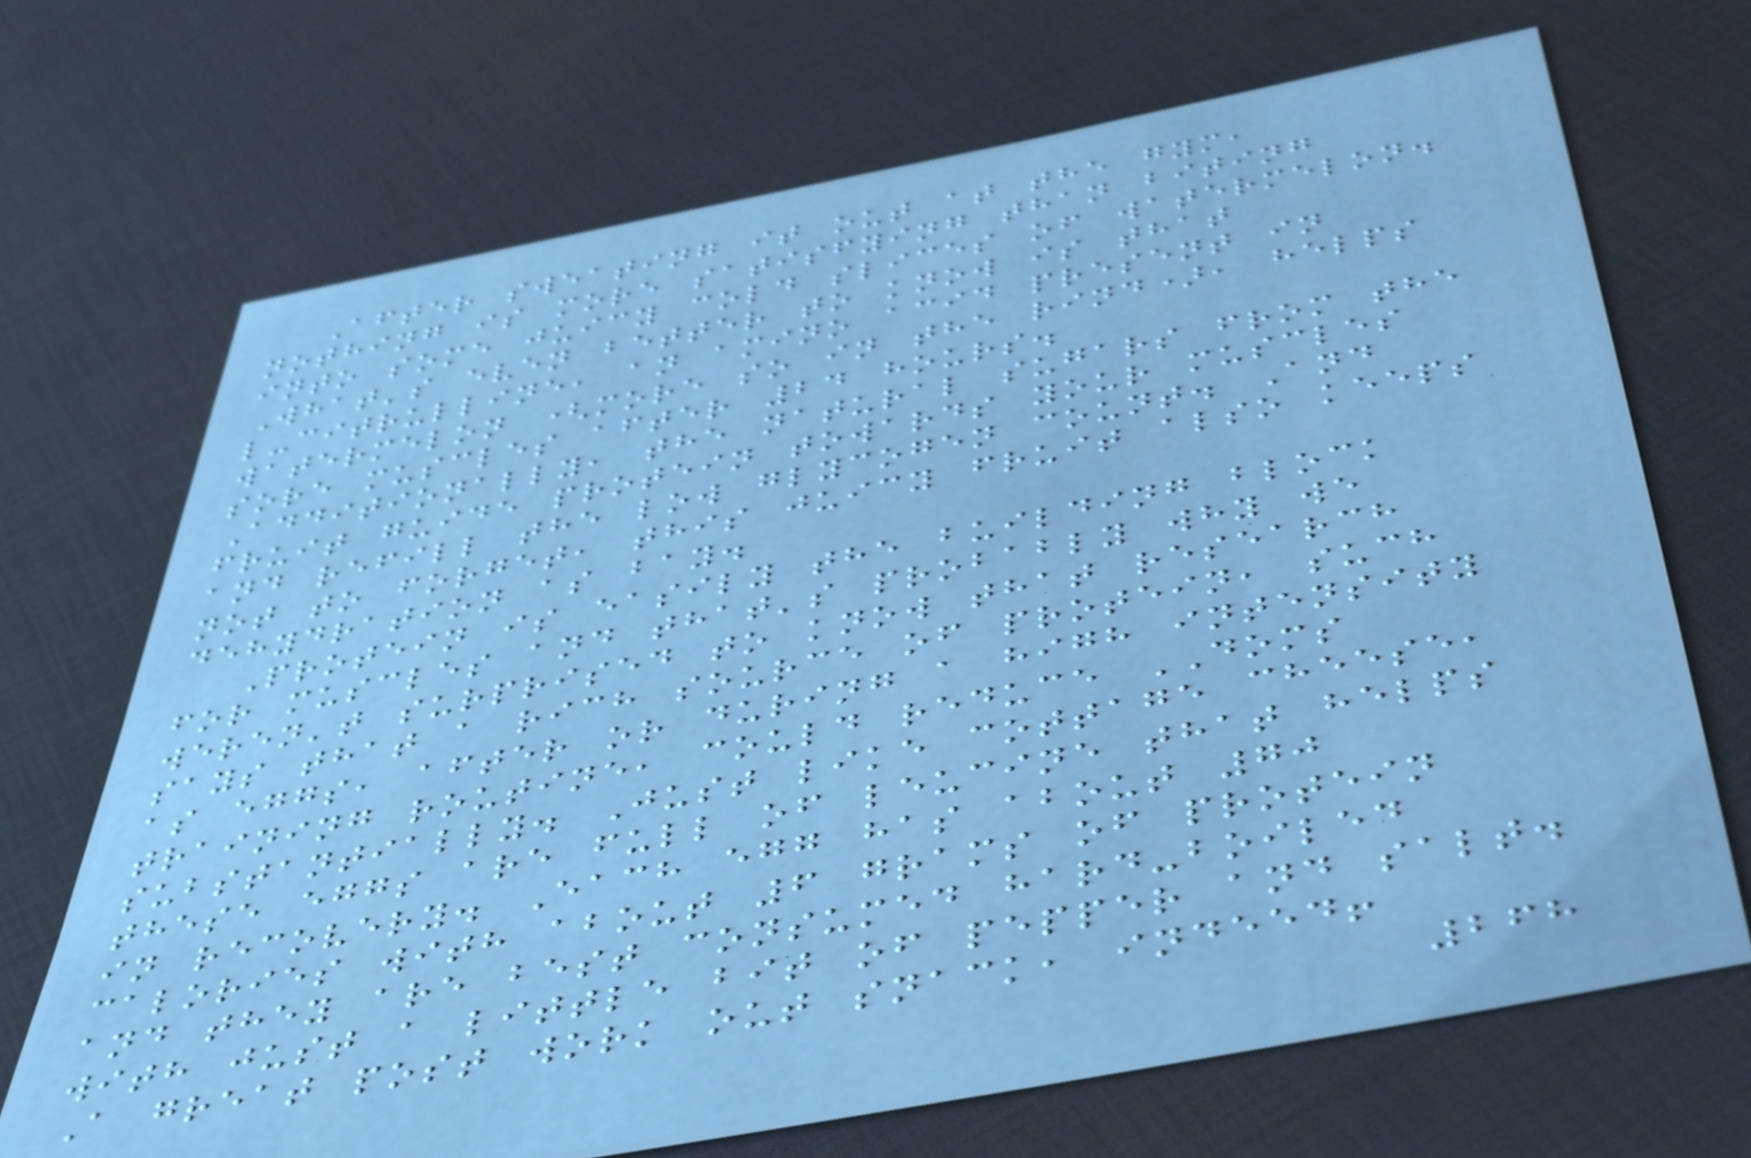After sweating it out at the gym,
nothing is more satisfying than biting
into some juicy cold slices of watermelon.
What's even better to know is that
l-citrulline, an amino acid present in
watermelon (more so in the rind), helps
sore muscles after 24 hours.
Additionally, the natural sugars from the
fruit guide protein towards your muscles
and refill the low glycogen count. And
not to forget, this juicy fruit also keeps
dehydration as bay.
Protein is easily the building block
for muscles and that's probably why we
weren't surprised to know that research
says that a rich source of protein, such
as eggs, after or during a high intensity
training routine, could reduce DOMS
substantially. Just like cottage cheese,
these eggs are full of leucine that helps
in recovery. Each egg has about 70
calories with about 6 grams of protein
and they are best consumed hard-boiled
with just a little bit of pepper and salt.
A great post work out snack, indeed!
268
